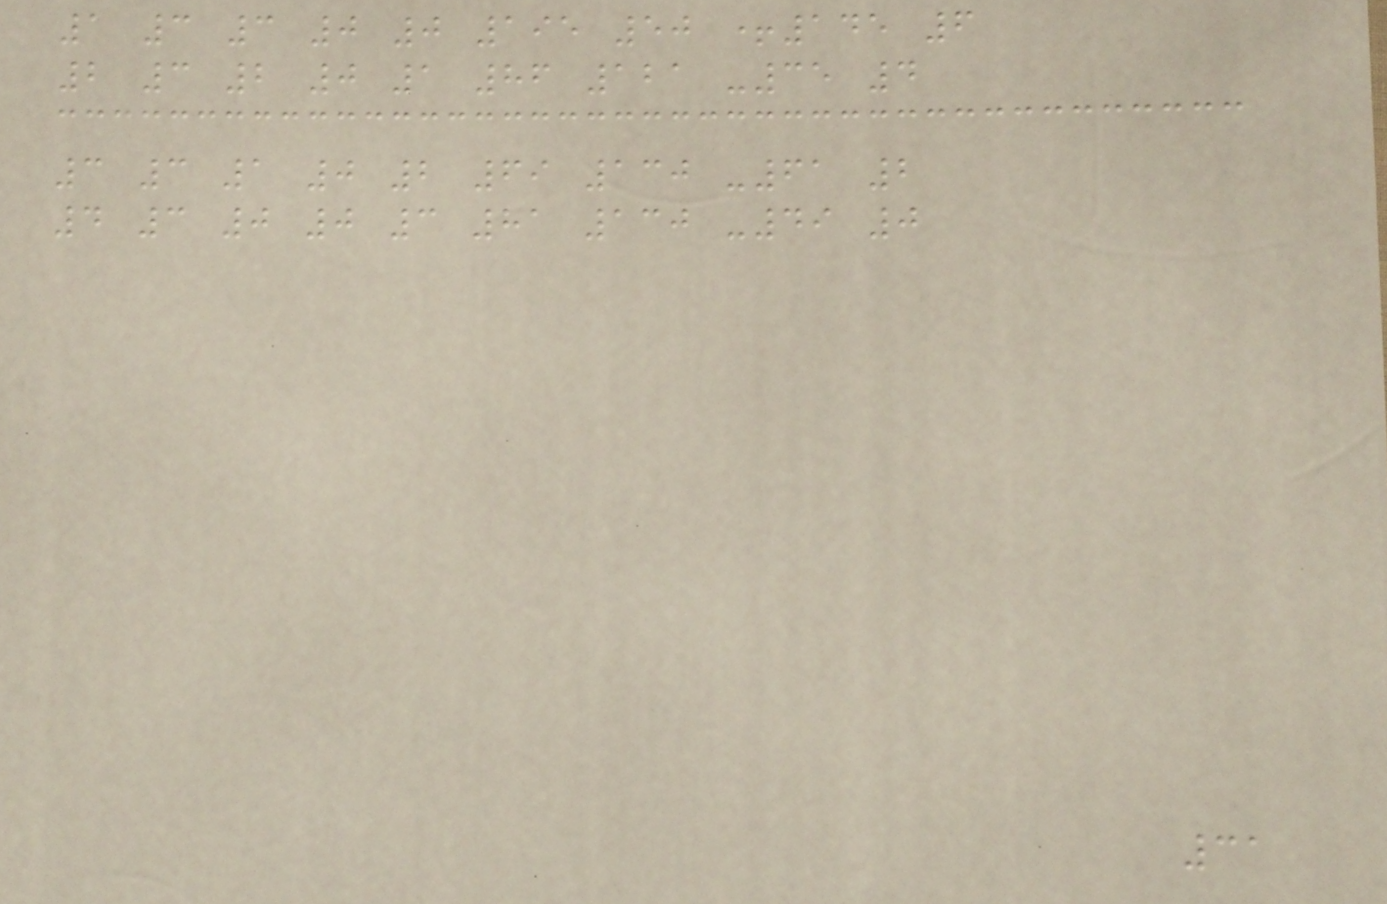1 3 3 0 0 195 50 +145 6
2 3 2 0 1 86 121 -35 4
3 3 1 0 2 69 130 -61 2
4 3 0 0 3 81 130 -49 0
31
